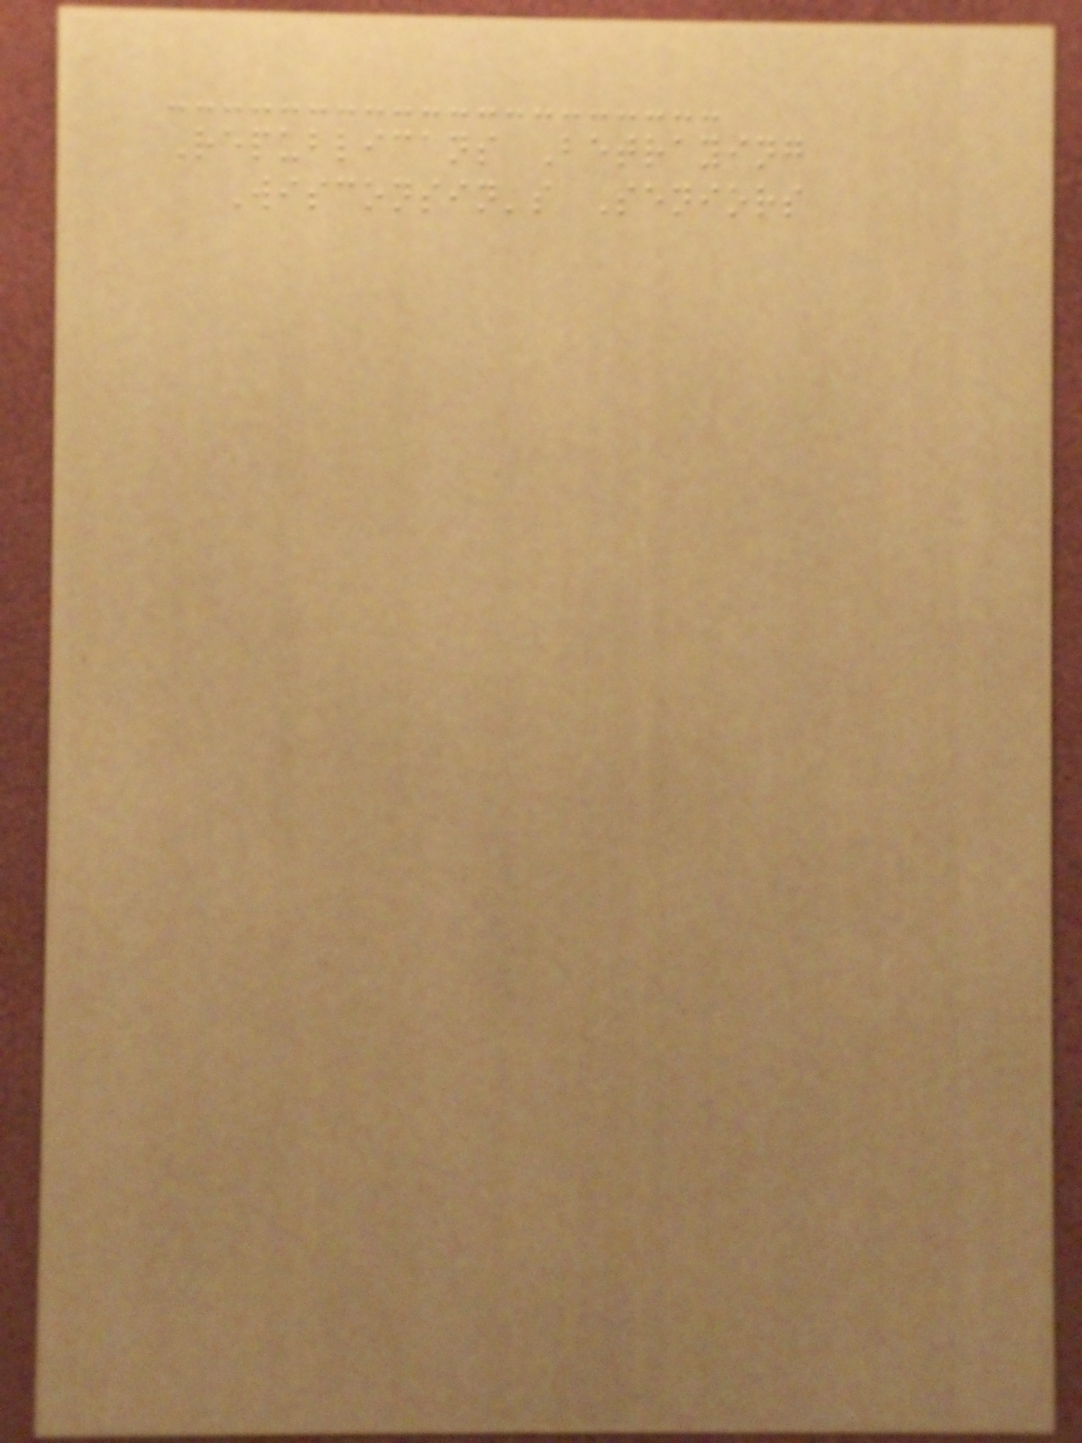Republicans Betraying
Wisconsin's Seniors
